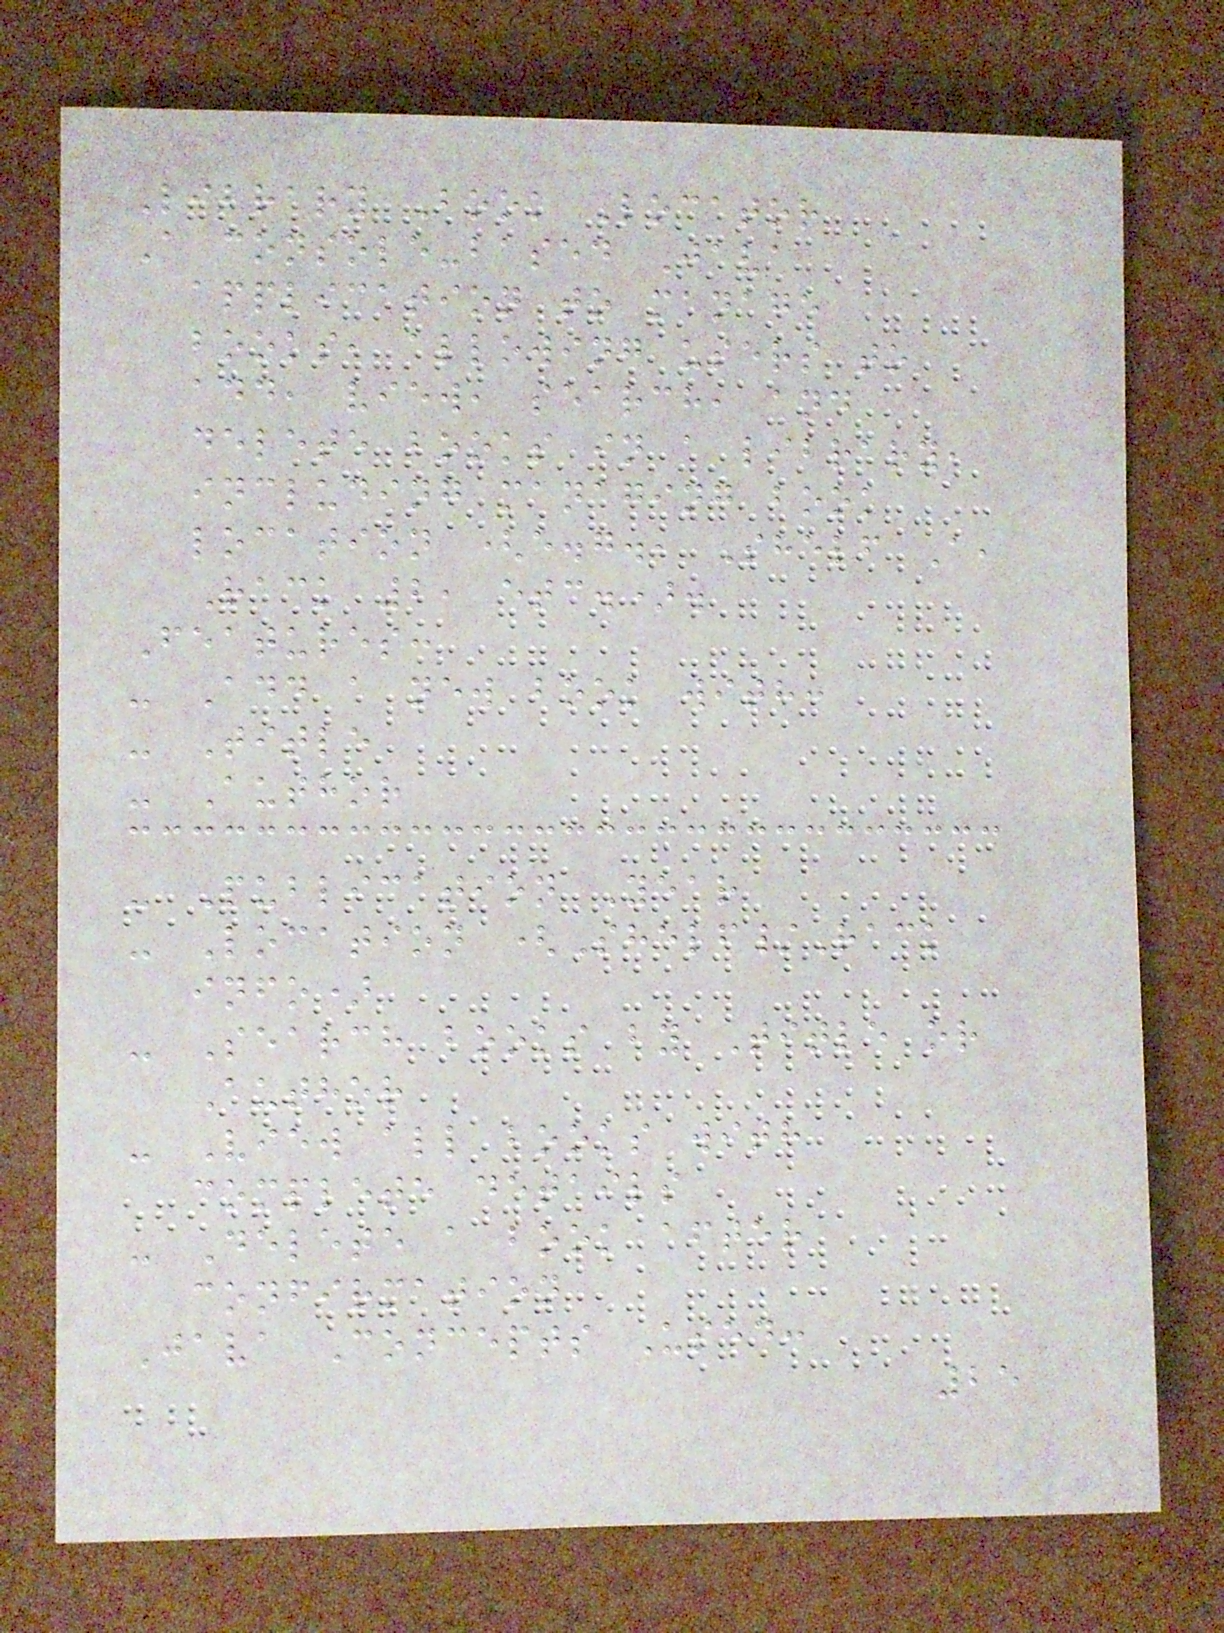Library Book Locator
A console-based Java
application to manage
books, allowing users to
add, view, search, and
delete books in a library,
including managing book
location (e.g., Shelf A,
Rack 2, etc.).
Features:
- Add a new book with:
- Title
- Author
- Publication Year
- Location (Shelf/Rack
info)
- Search books by Title or
Author
- View all books with
complete details
- Delete a book after
confirmation
Java Concepts Used:
25
